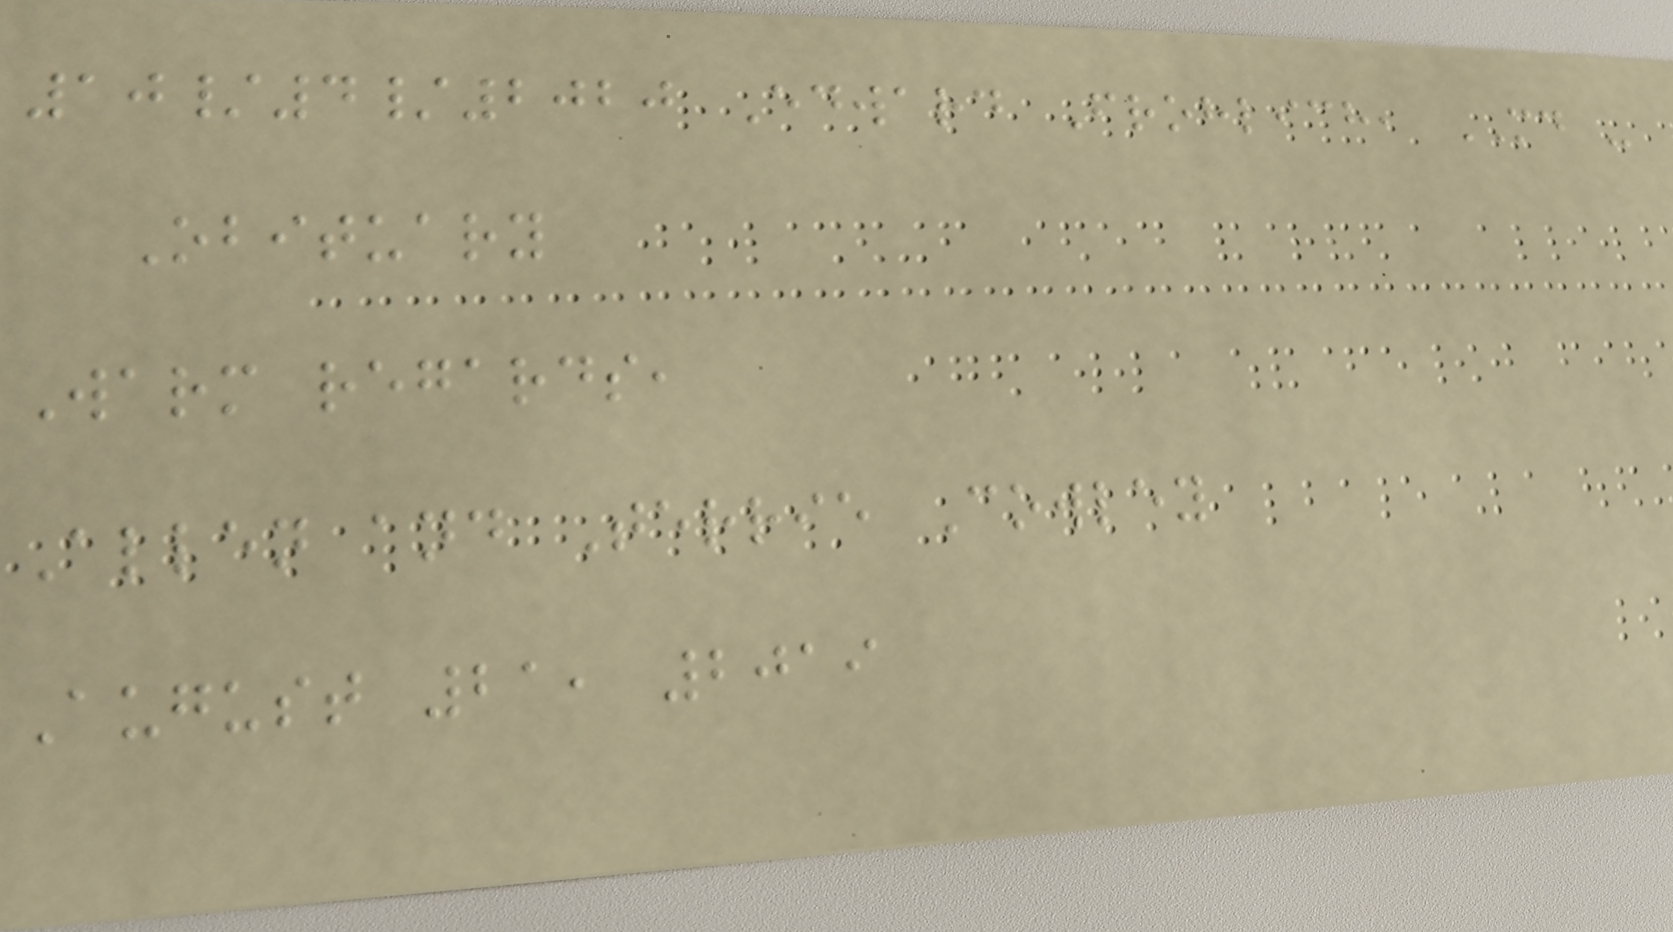10/4/2020 Edward Frohlich, MD -
Obituary
Warm regards,
Allen and Terrie Cowley
August 21, 2019
